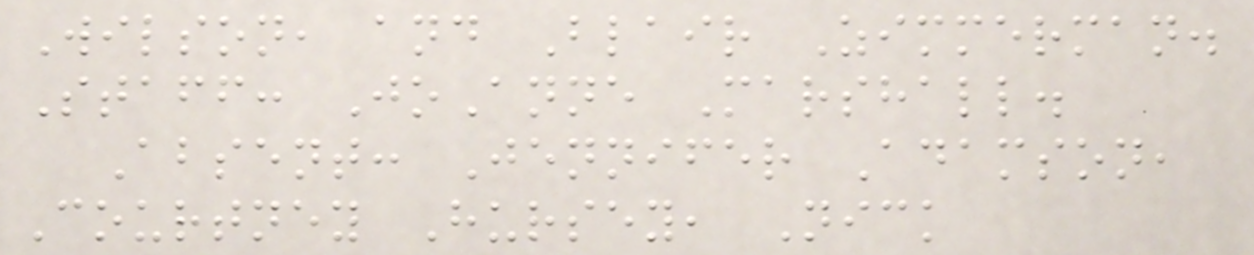Wilson, and Blair Zimmerman.
Staff: JoAnne Marshall.
Absent: Jennifer Adamson,
Courtney Hursey, Nick
